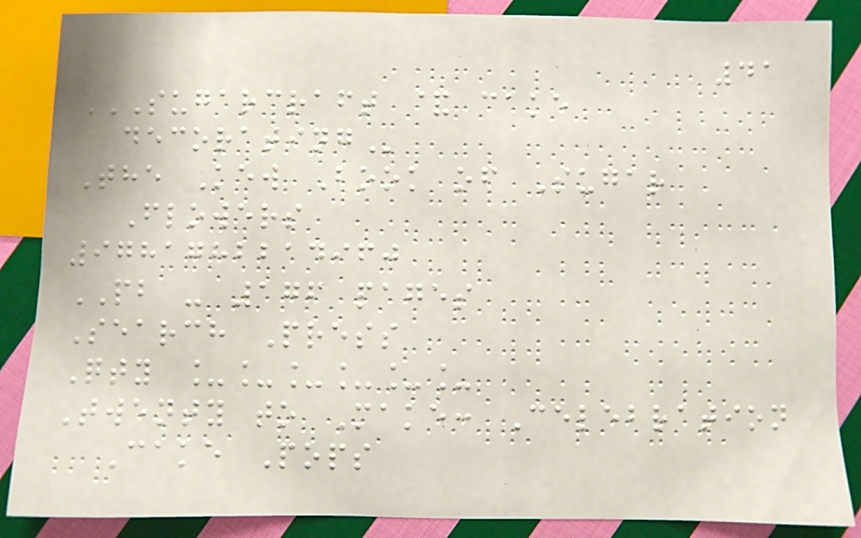41
SUGARCRAFT & CAKE
DECORATING
The Kew Book of Sugar
Flowers
9781782214960
PB - 176 pages
Search Press
Qty ______
Twenty to Make: Celebration
Cake Pops
